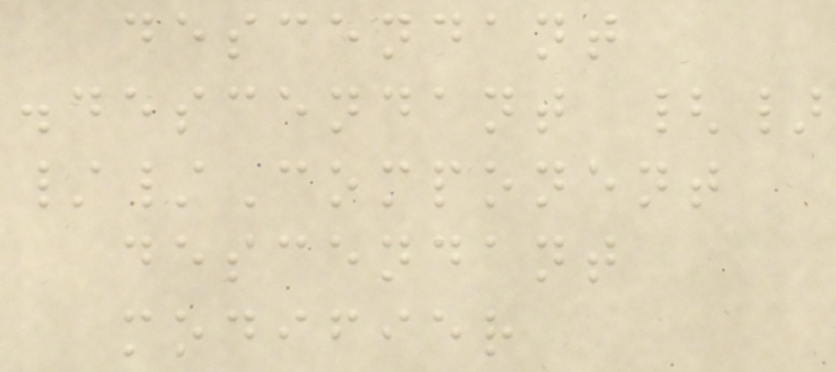descendant
.descendant {}
//Component
descendant
modifier
